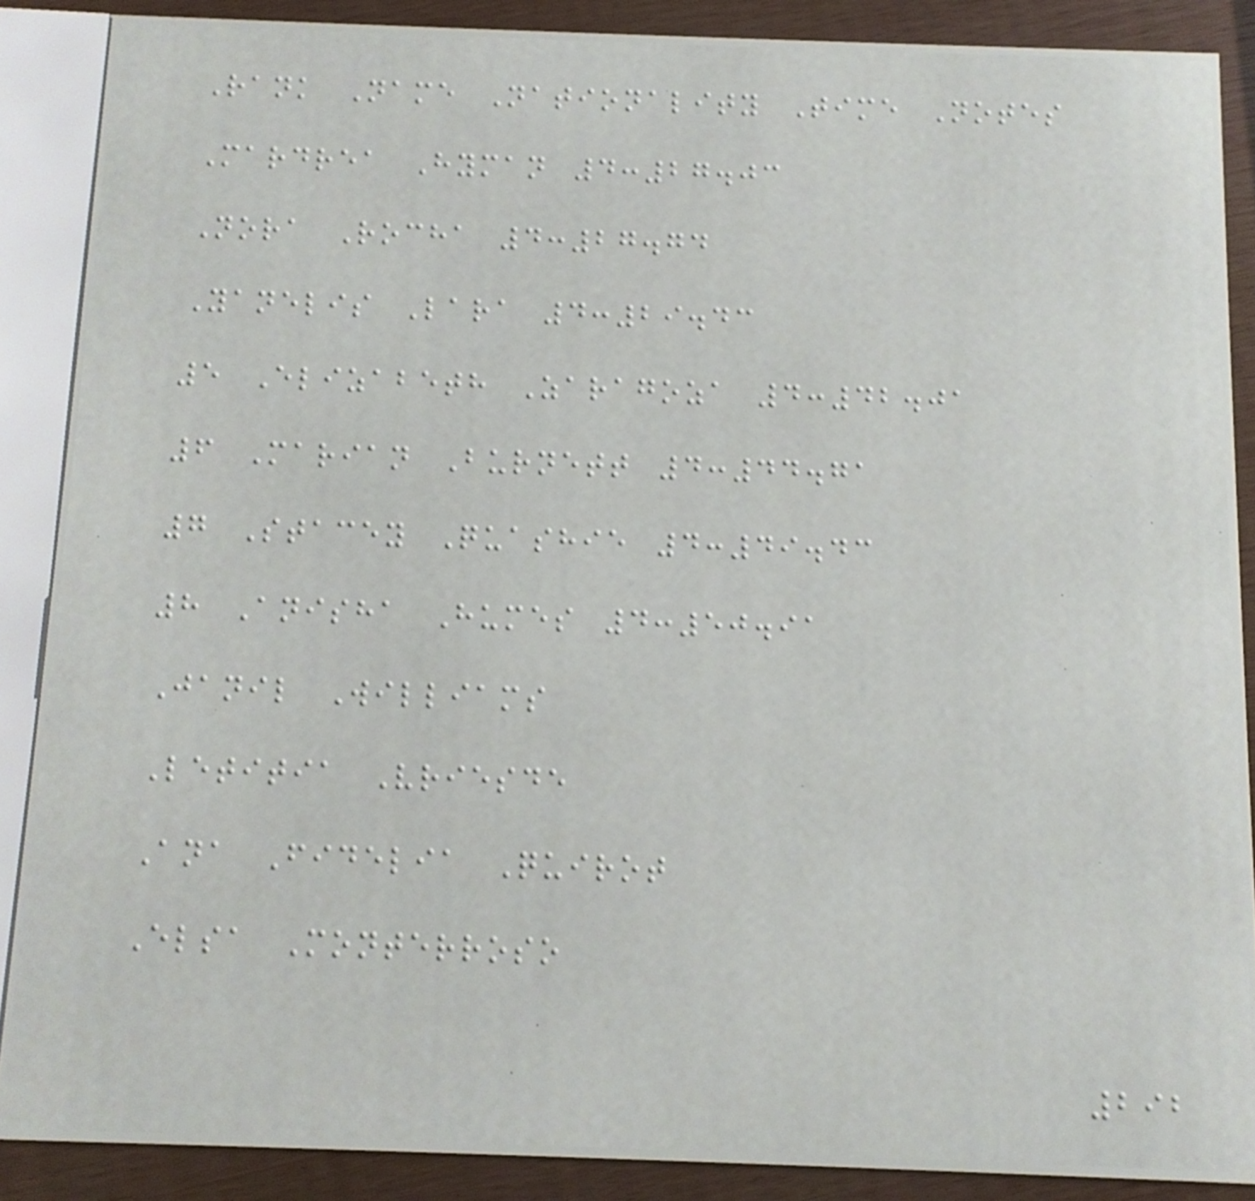Rank Name Nationality Time Notes
Mardrea Hyman 4:27.03
Nora Rocha 4:27.74
Yanelis Lara 4:29.43
5 Elizabeth Zaragoza 4:42.01
6 Marian Burnett 4:44.71
7 Stacey Quashie 4:49.43
8 Anisha Humes 4:50.91
Janil Williams
Letitia Vriesde
Ana Fidelia Quirot
Elsa Monterroso
292
